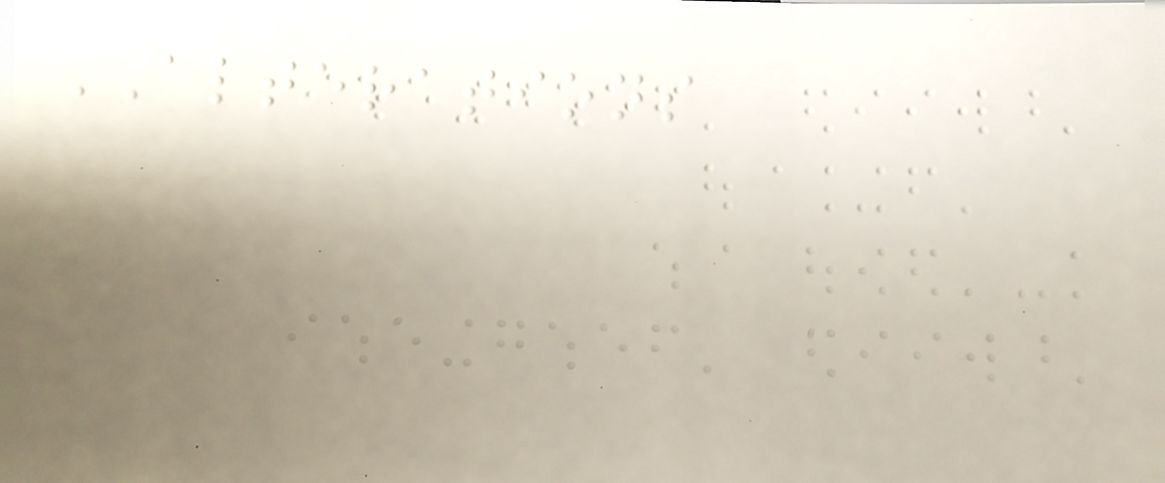ALTERATIONS
